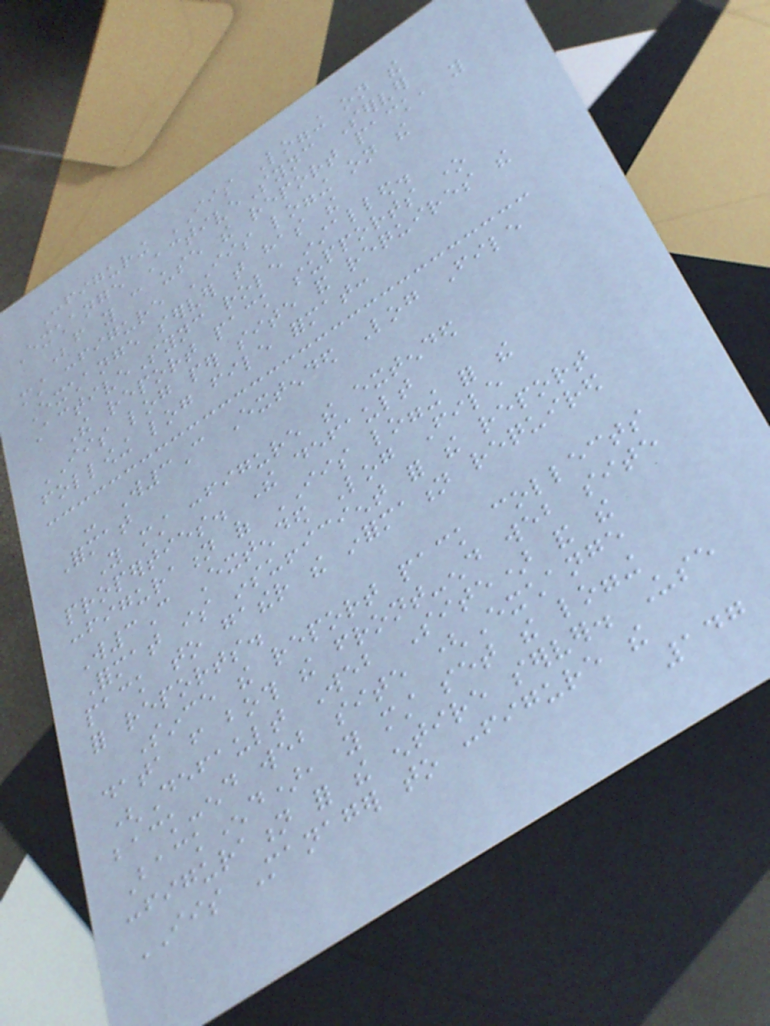Configuring IIS Logging on the
Exchange ActiveSync Server
Before you can use the report pack, you
must configure IIS logging on the
Exchange server that has the
ActiveSync role installed.
The report pack supports one
IIS log per site and requires the
following log file format:
- W3C Extended Log File
Format
You must configure the extended
properties. The default
configuration of IIS logging for the
W3C Extended Log File
Format is insufficient for the report
pack to gather the information required
for reports.
Since the report pack collects
data from both the front-end web site
(Default Web Site) and the
back-end web site (Exchange
BackEnd), you must set the logging
configuration for the entire server. Use
IIS Manager to configure the
147
